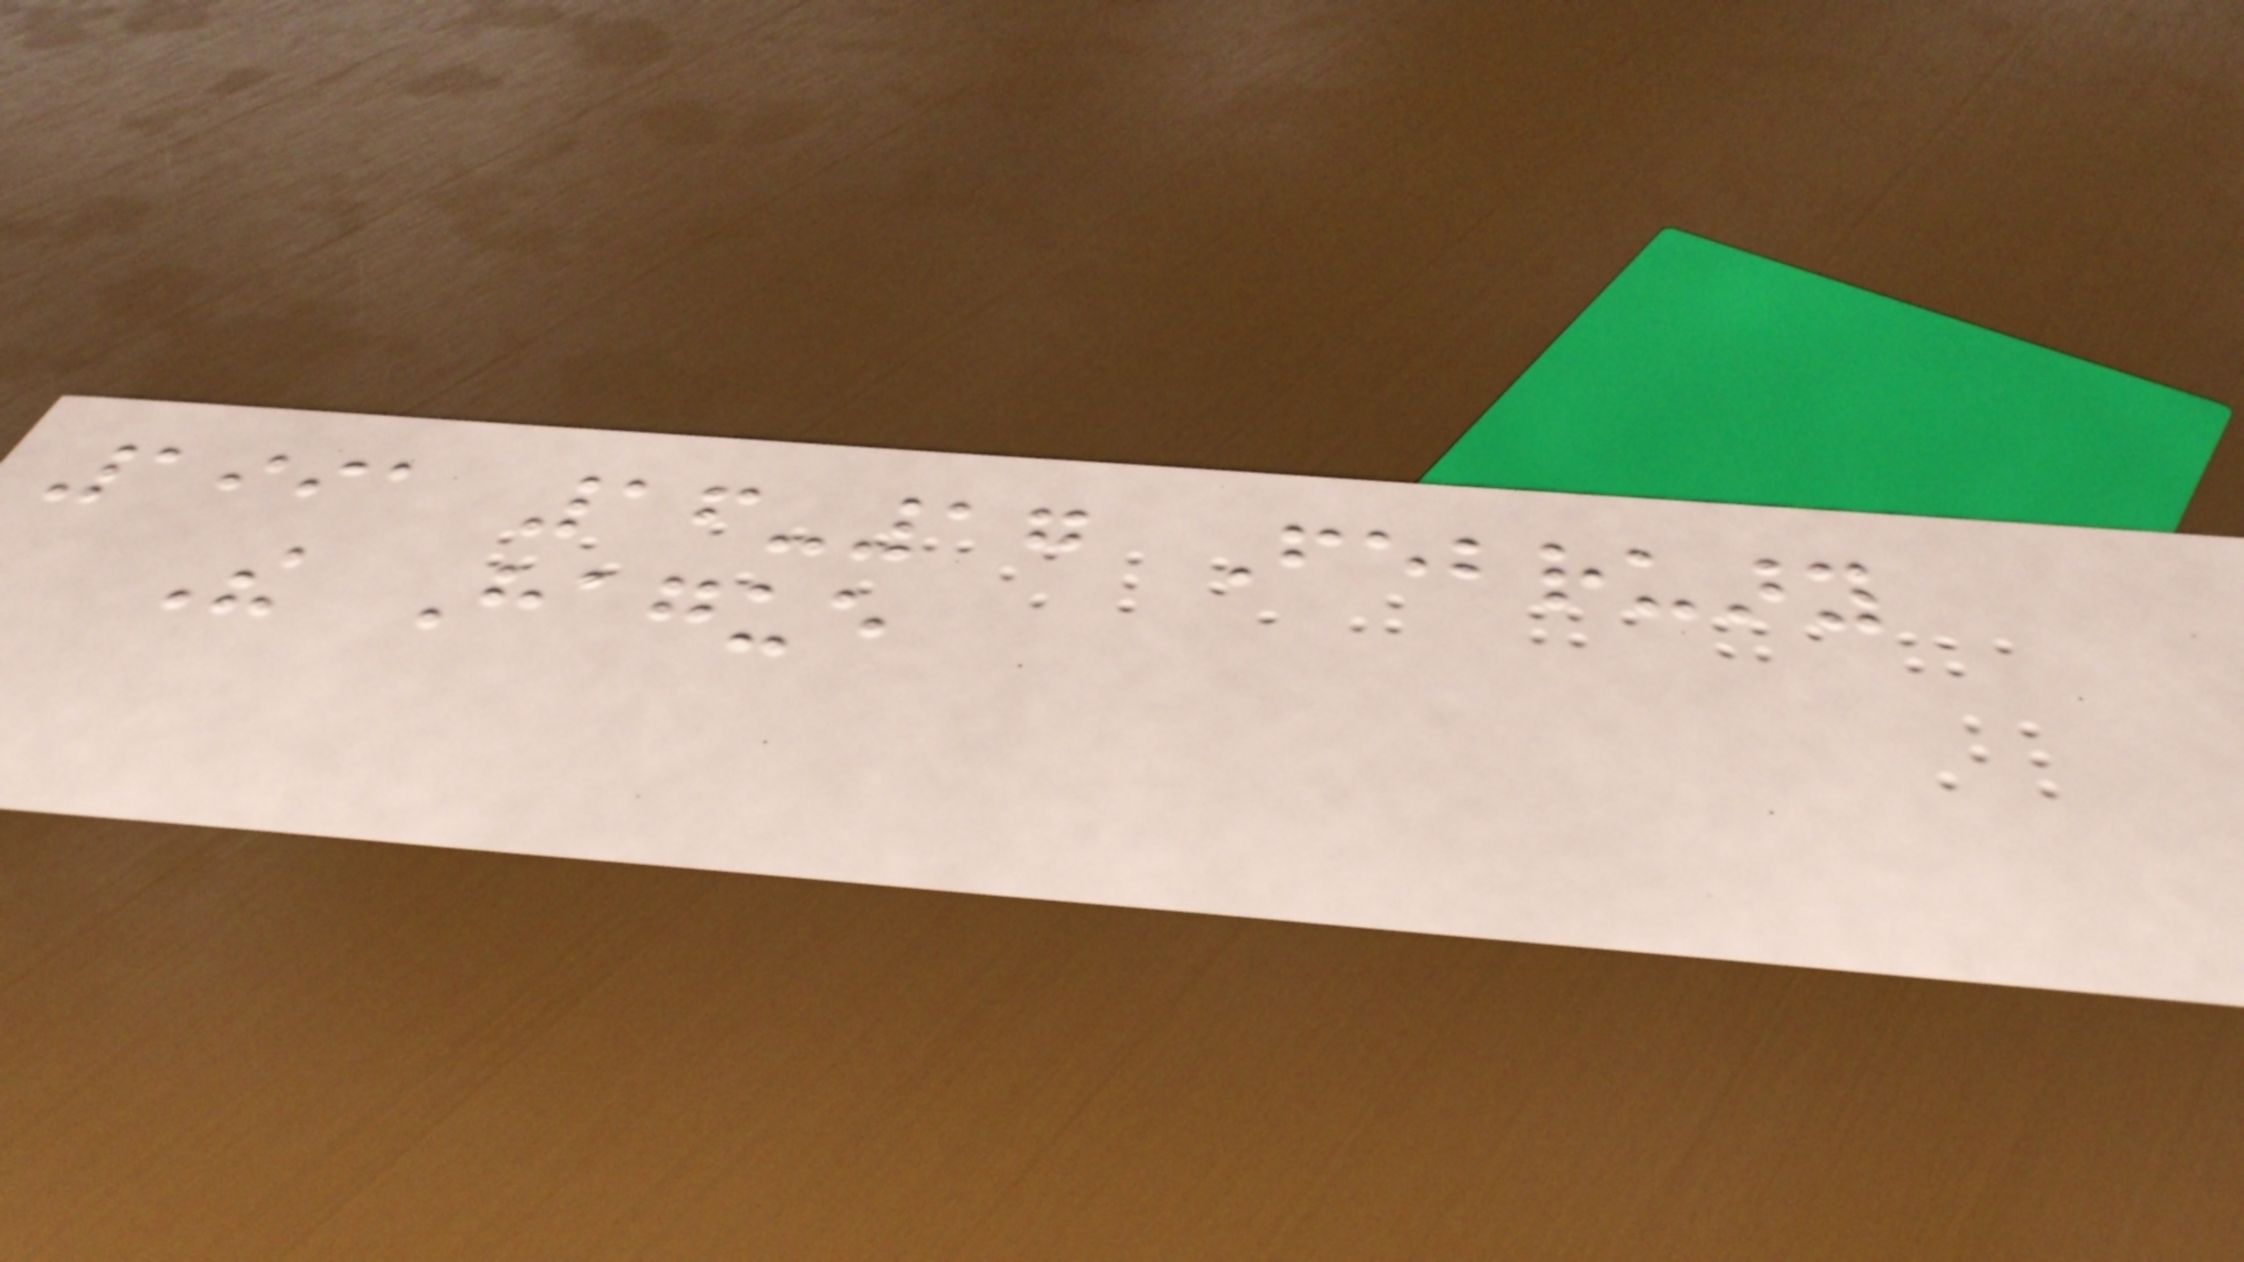1991 16-17 February
The Hague
